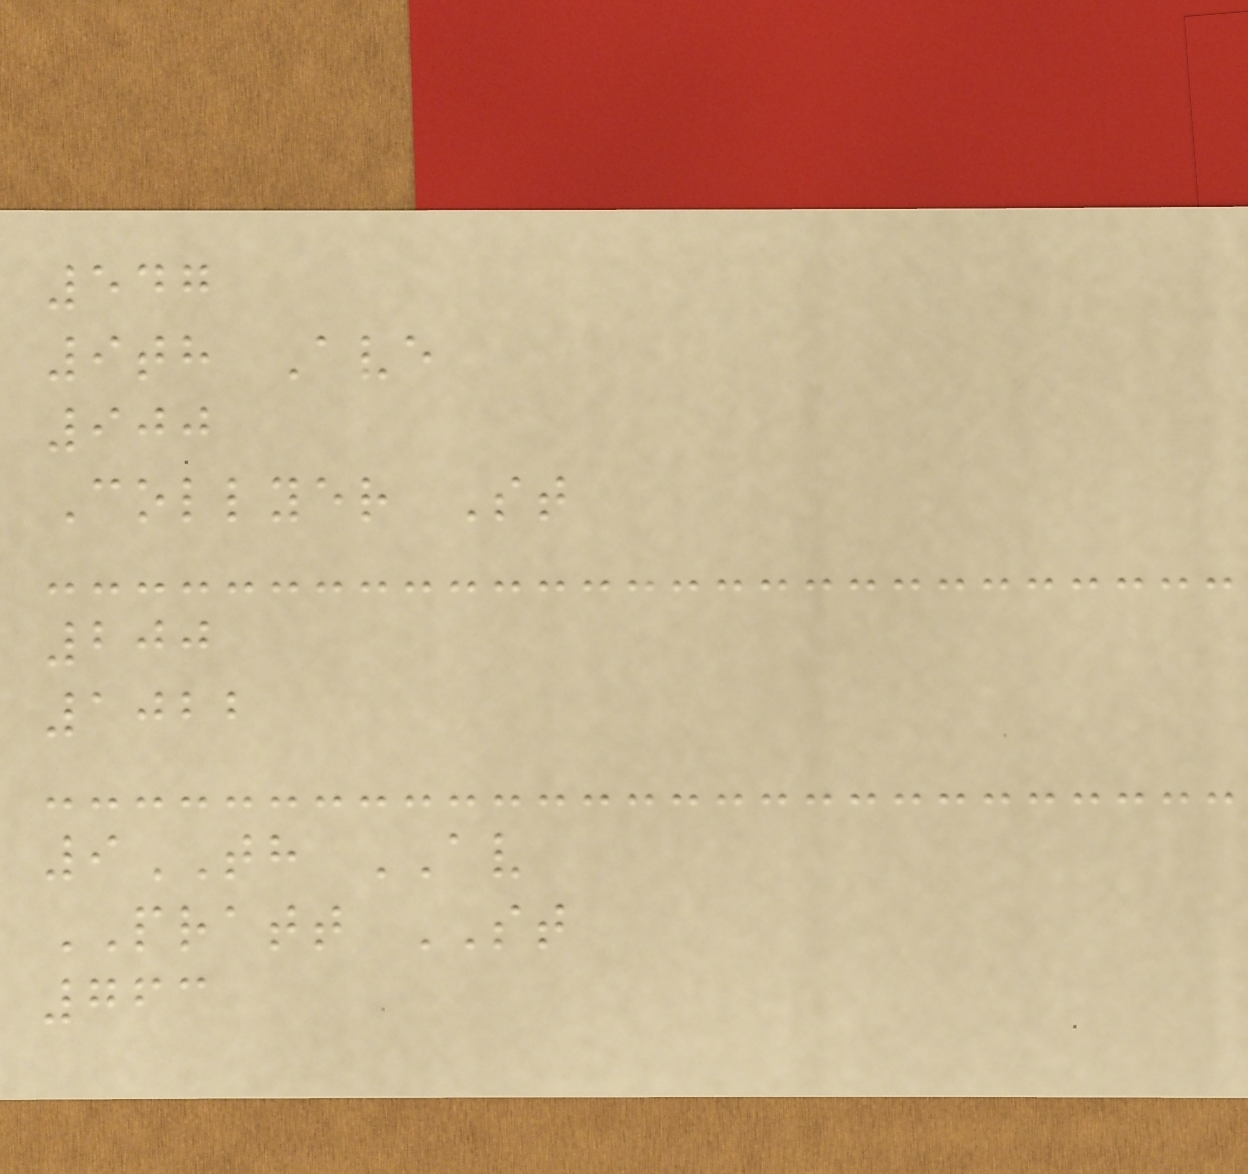547
9th Ave
900
Collyer St
200
1022
9TH AV
PRATT ST
763
